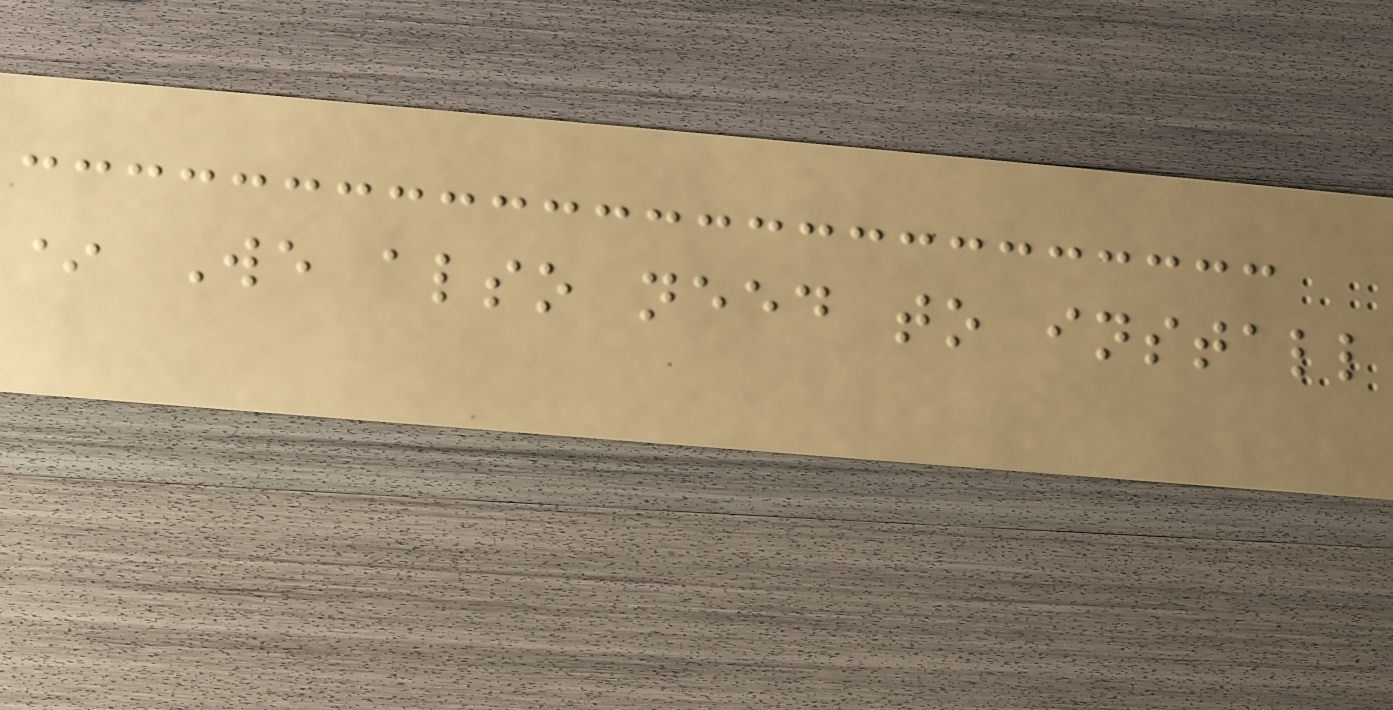* We also need to install
